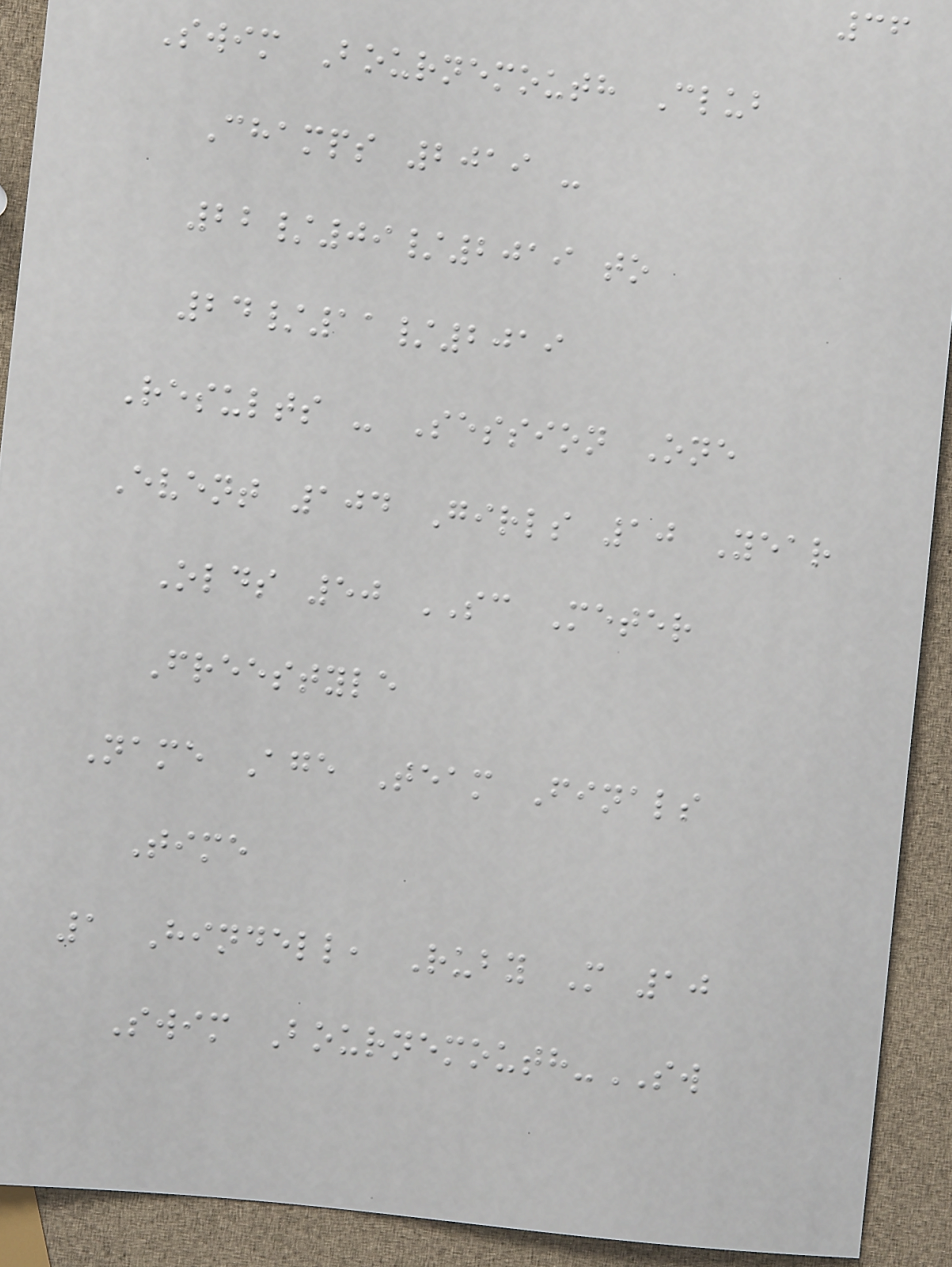36
Swim Bournemouth Club
Champs 2019 -
22/09/2019 to
24/11/2019
Results - Session One
Event 104 Girls 10 Year
Olds 50 SC Meter
Freestyle
Name Age Team Finals
Time
1 Hindell, Ruby M 10
Swim Bournemouth-SW
